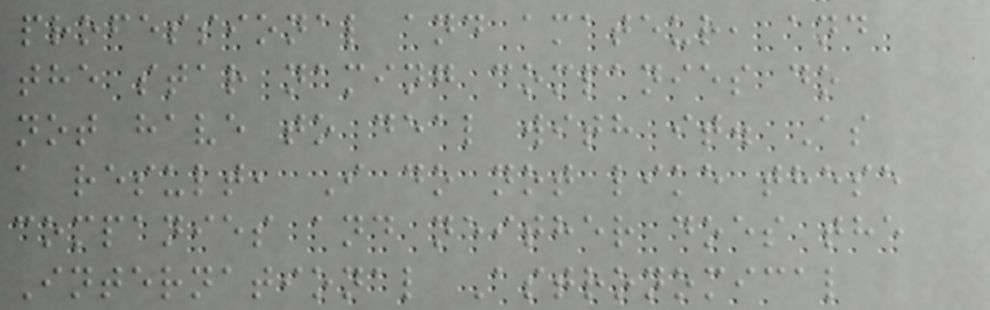professional and amateur, and
the star naming companies do
not have to deal with it. As
a result, I do not like these
companies and neither does the
International Astronomical
